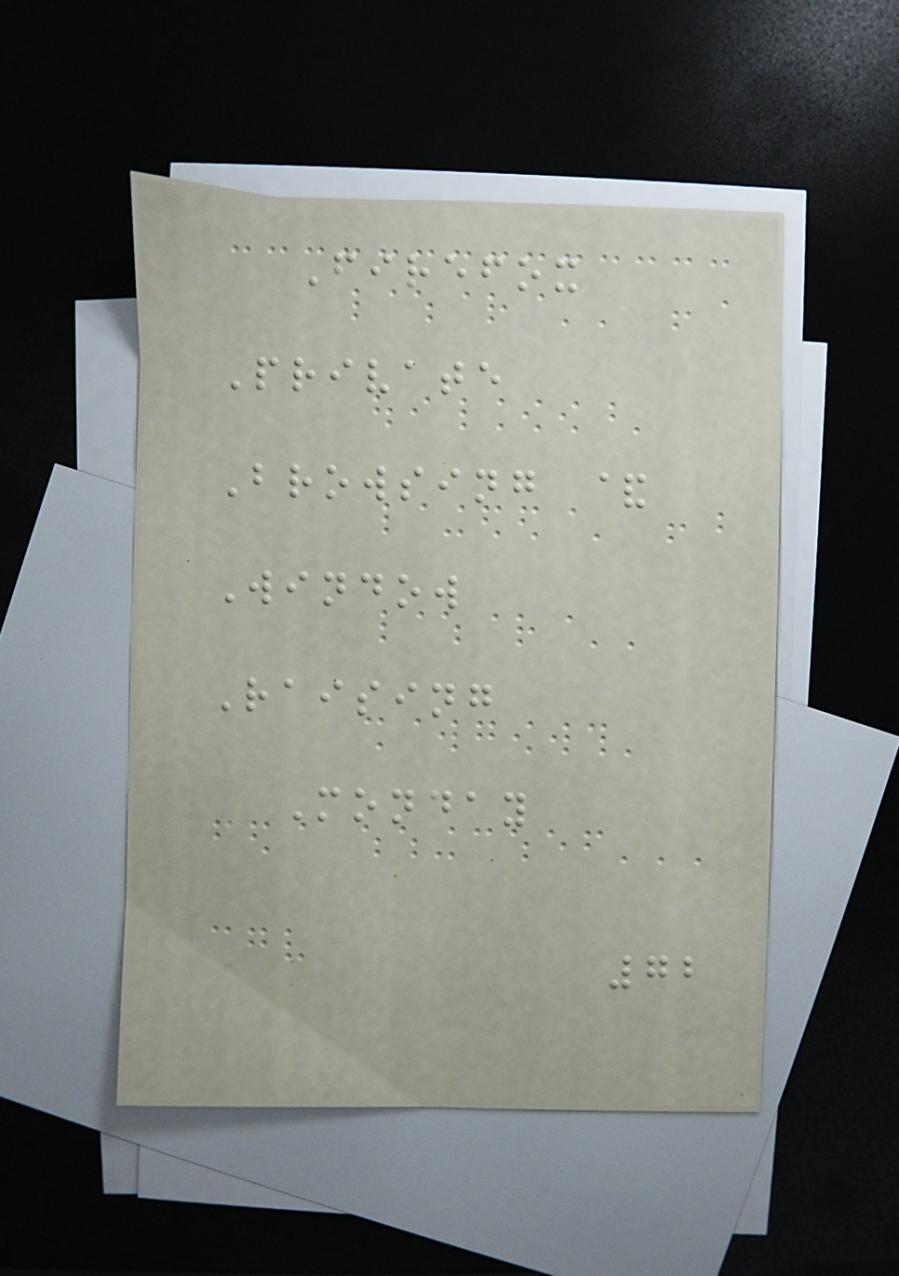Firefox
Private
Browsing &
Window
Raising
Monday
72
